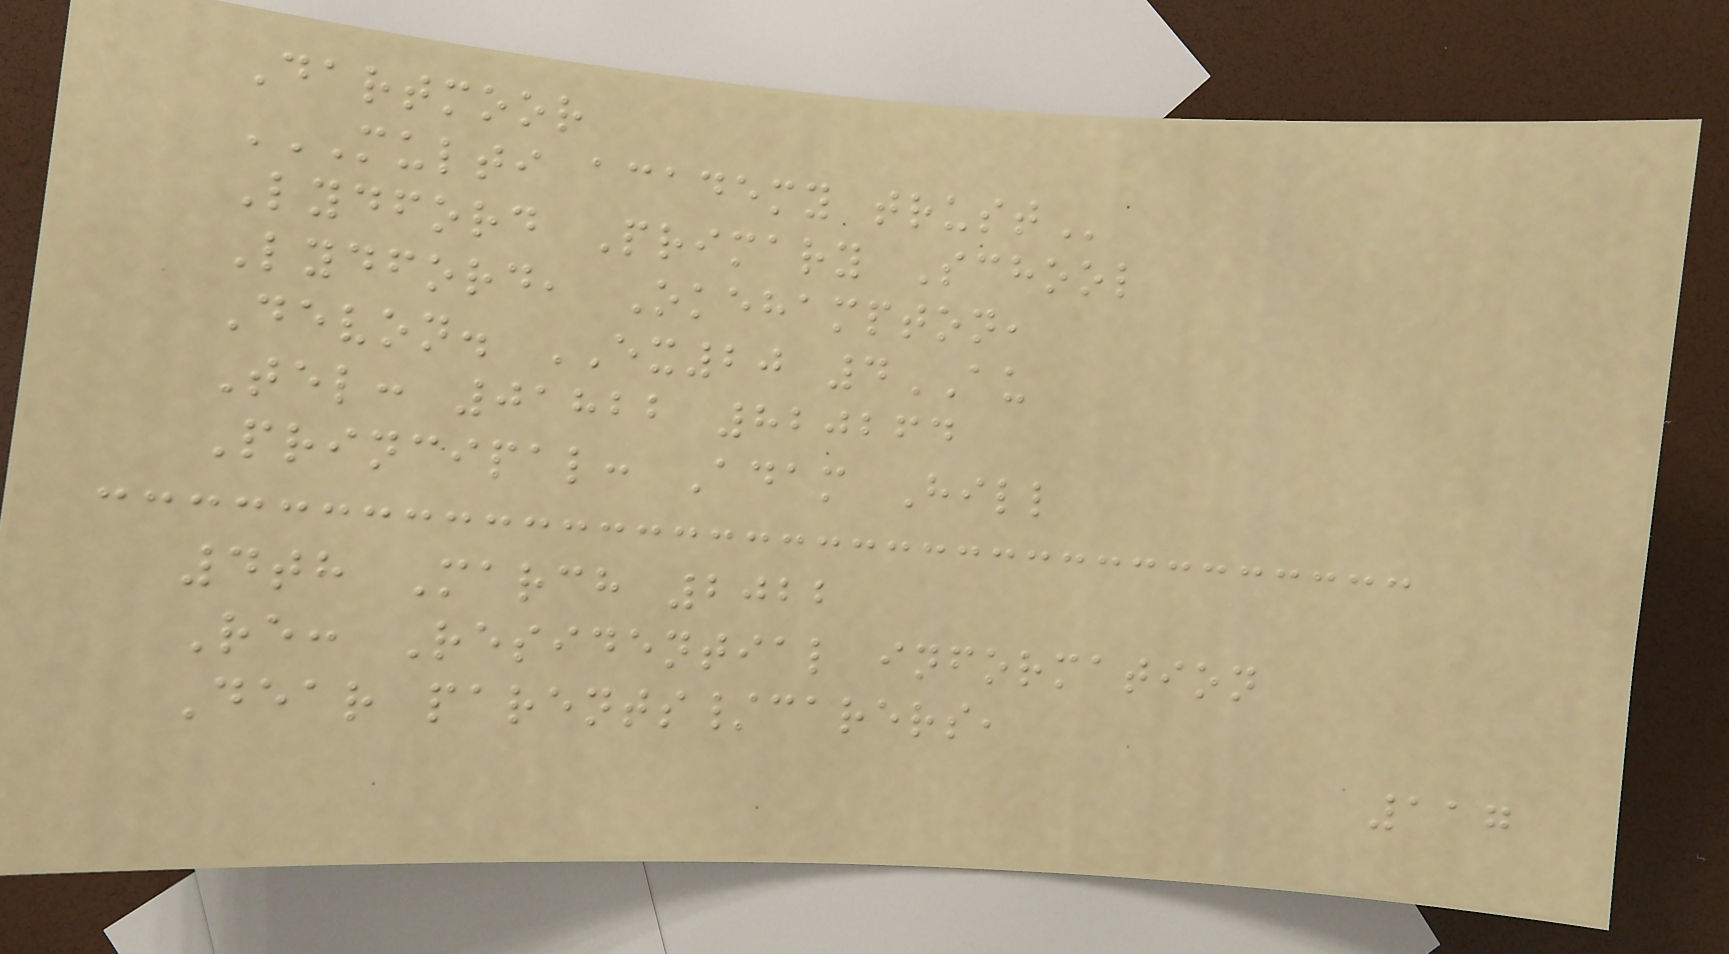Dartmoor
MULTI ACADEMY TRUST
Lydford Primary School
Lydford, Okehampton,
Devon. EX20 4AU
Tel: 01822 820264
Principal: Adam Hill
4th March 2022
Re: Residential information
Dear parents/carers,
117
